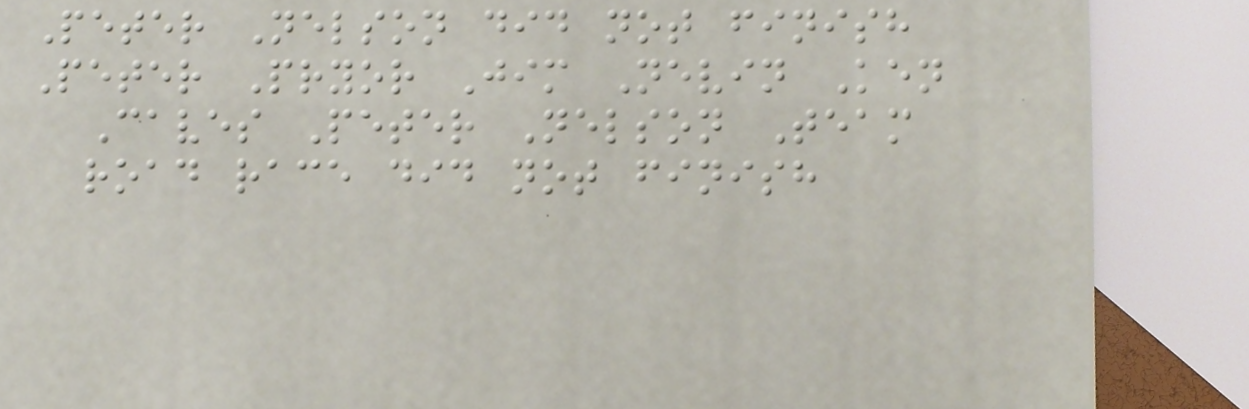Peter Nelson did not finish
Peter Pryor Jim Nevin Ken
Caves Peter Nelson Team
road race did not finish
